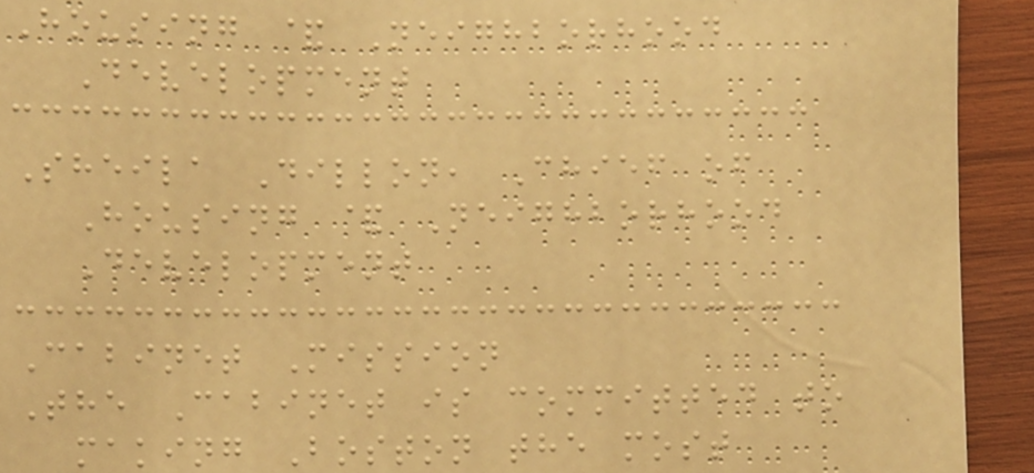Housing & Neighborhood
Development
Sheila Dillon, Chief of
Housing & Neighborhood
Development
Cabinet Mission
The Cabinet is committed to
making Boston the most
